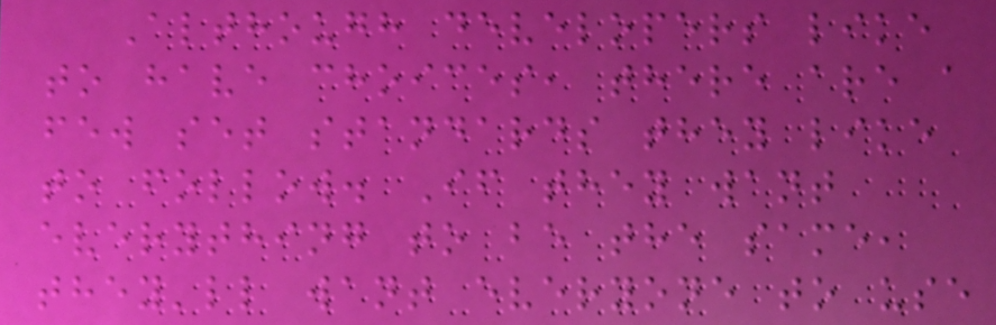Although developers like
to have choices, there are a
few set standards they like
to follow. If they want
everything to be the same,
they'll want everyone to use
